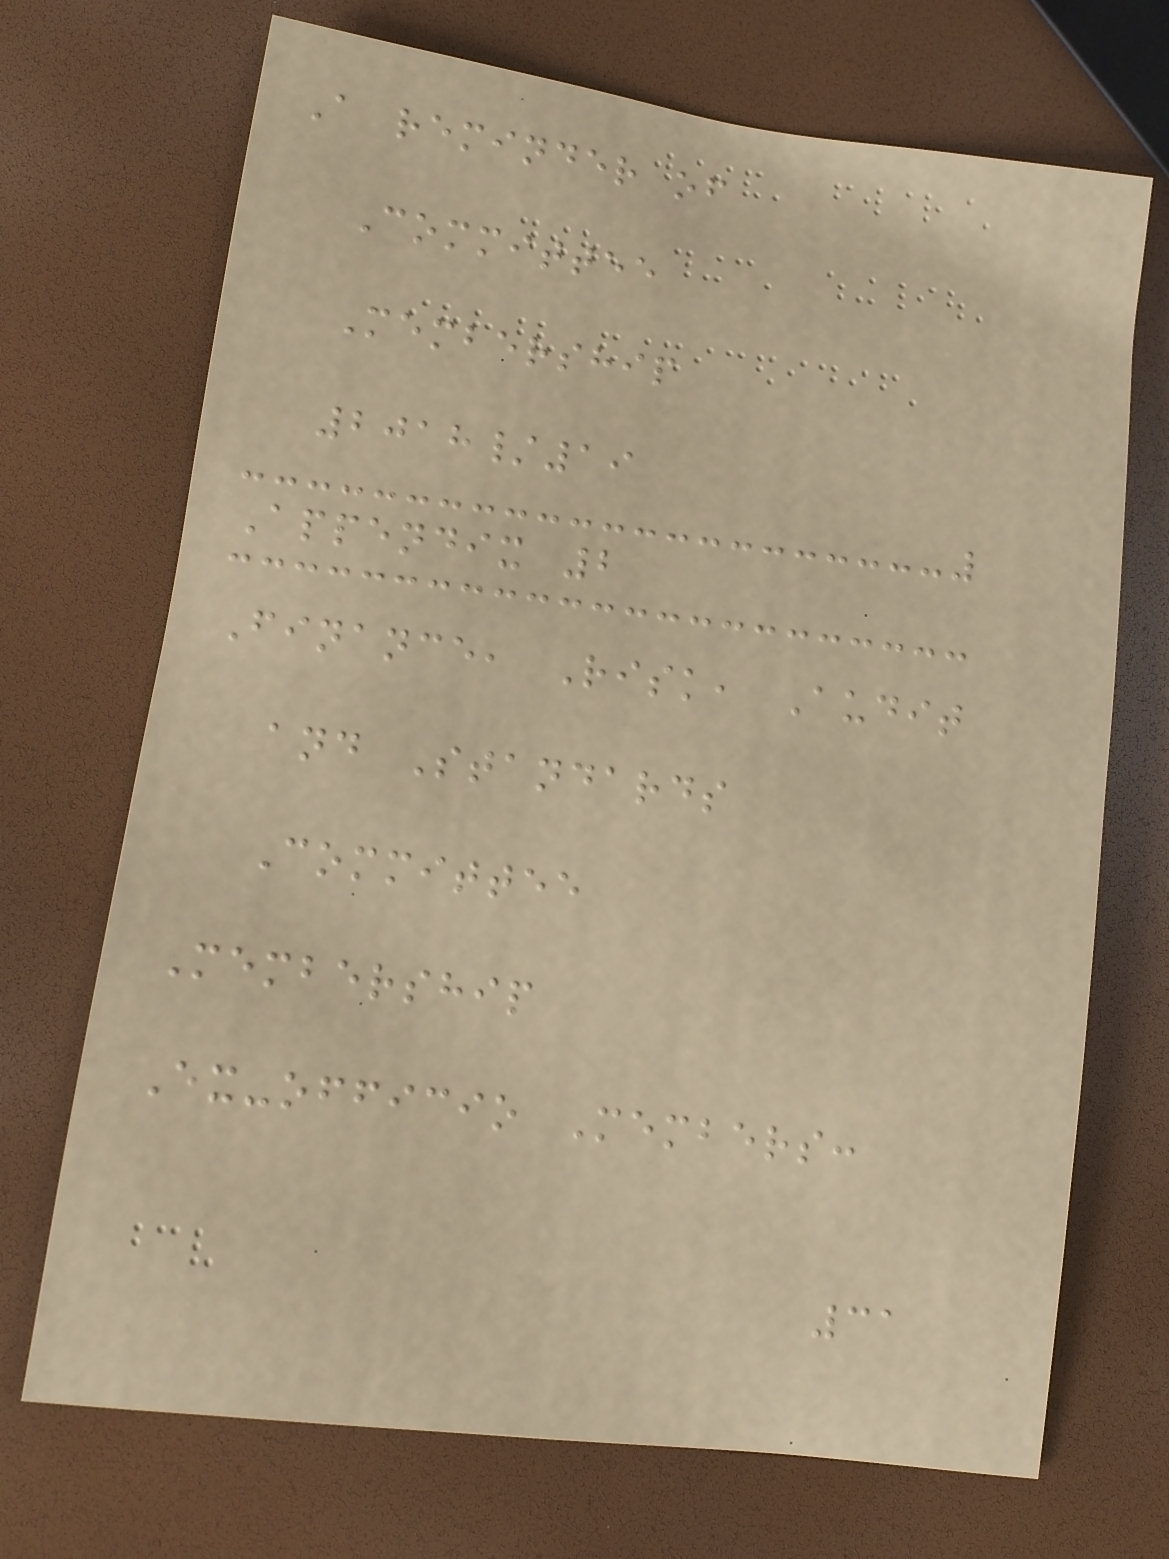A reminder of
Committee
Membership
2018/19
Appendix 2
Finance, Risk, Audit
and Standards
Committee
Membership
Ex-officio Members:
31
